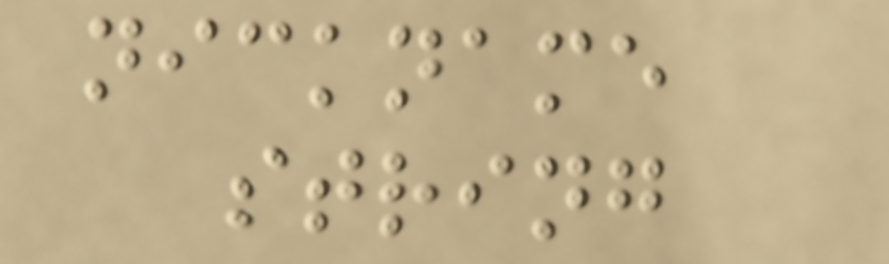nickname
string
